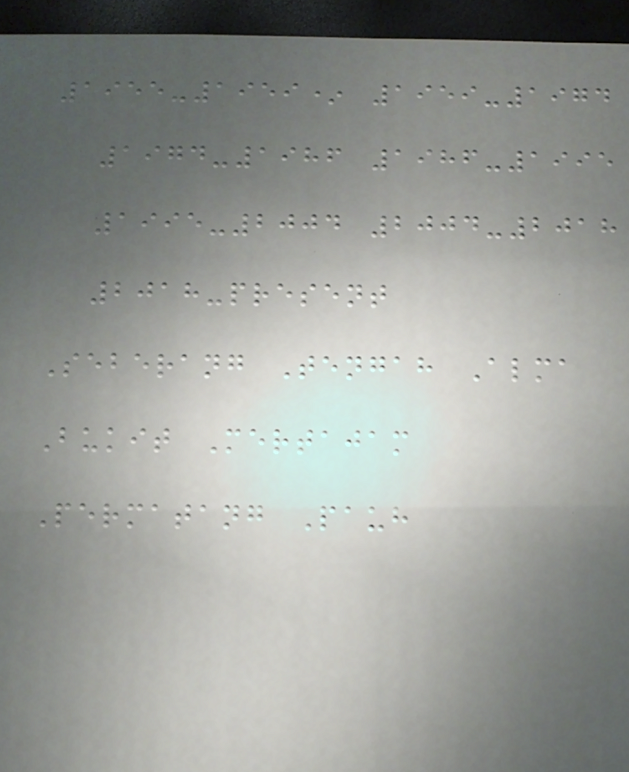1955-1959* 1959-1974
1974-1986 1986-1995
1995-2004 2004-2018
2018-present
Seberang Tengah Alma
Bukit Mertajam
Permatang Pauh
